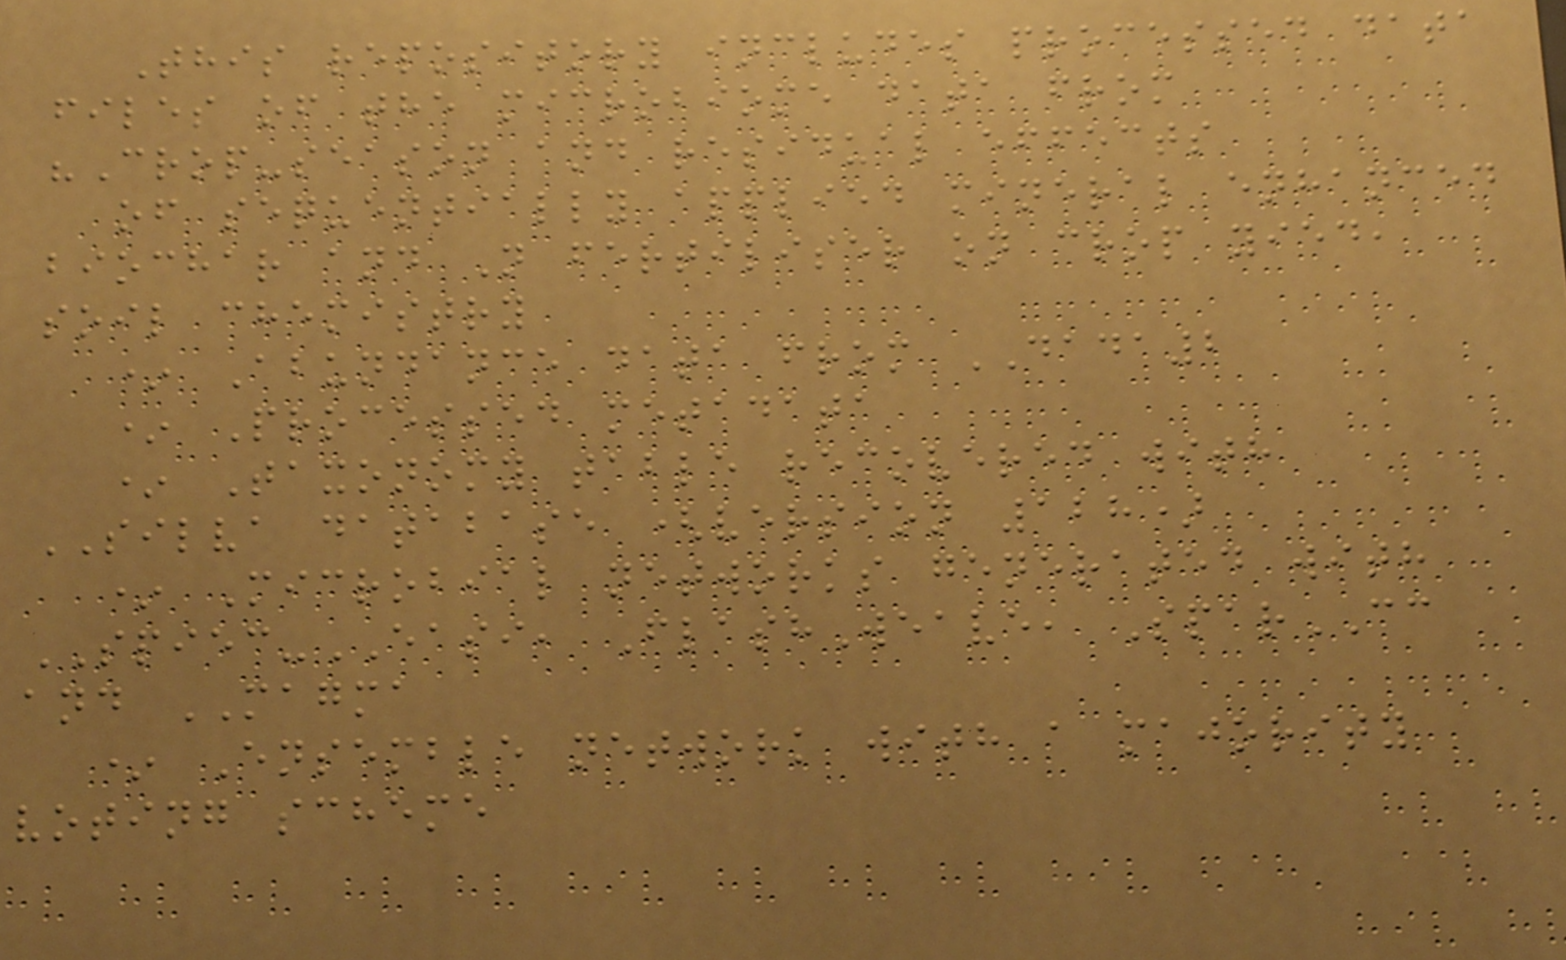This repository includes processed data
files of the microbiome data from
"Crop-season and residual effects
of sequentially applied mineral enhanced
biochar and N fertiliser on crop yied,
soil chemistry
* Abundance data from DADA2
* Processed metadata
* Taxonomy table recovered with
SILVA database (version 128)
* Microbial networks generated with
SPIEC-EASI, FlashWeave, SparCC
and MAGMA
* Ensemble network with a majority
voting scheme
